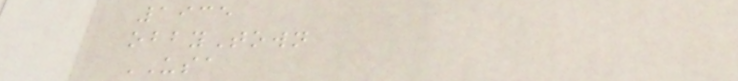1935
obbyTown
USA
